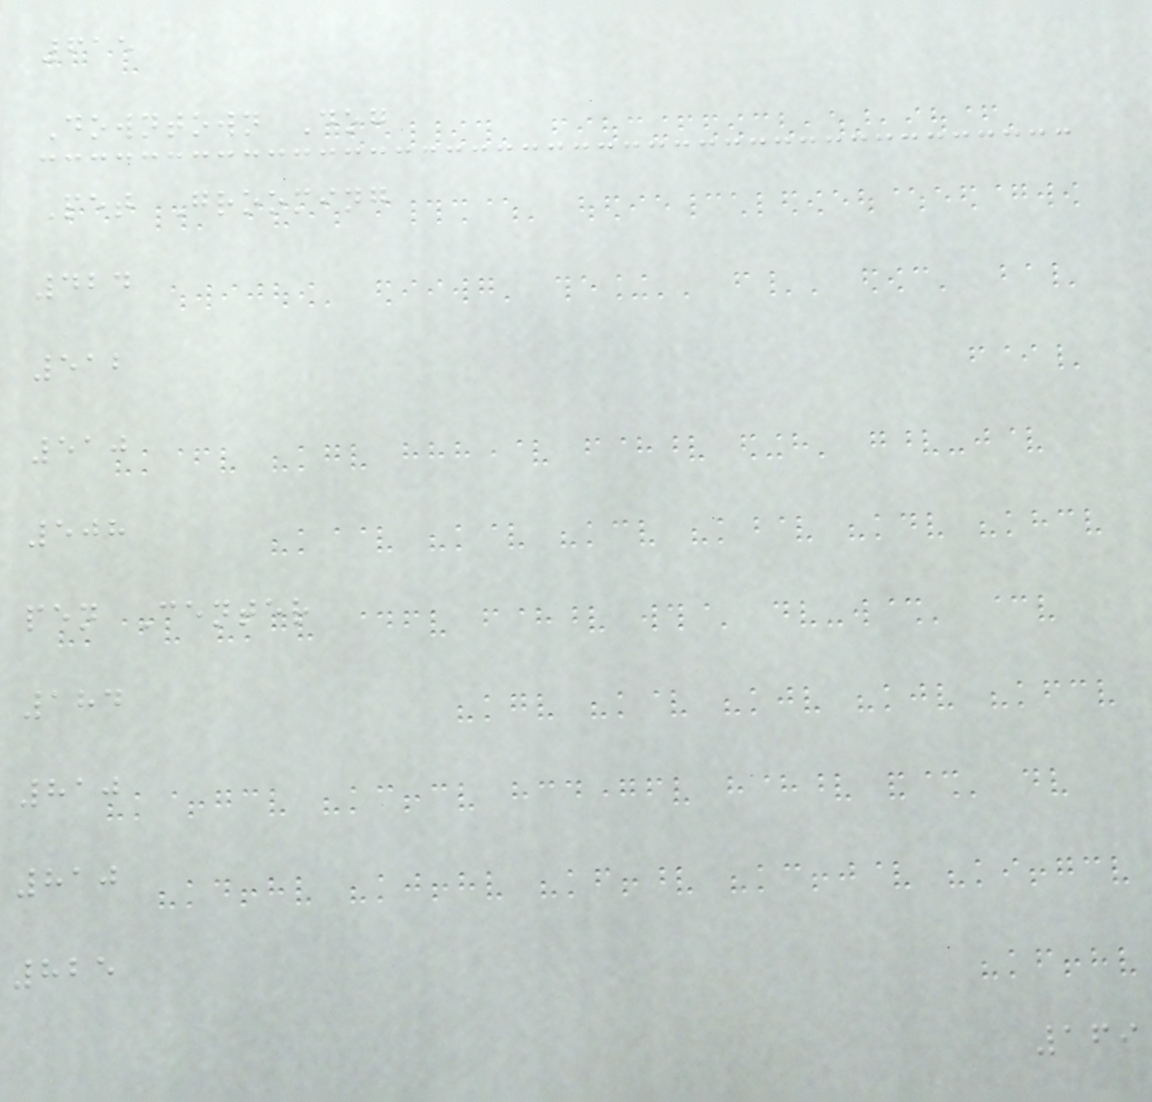615
Downtown Dog
Pet Grooming
424
512
510
508
pen Center
184
810
810
825
169
